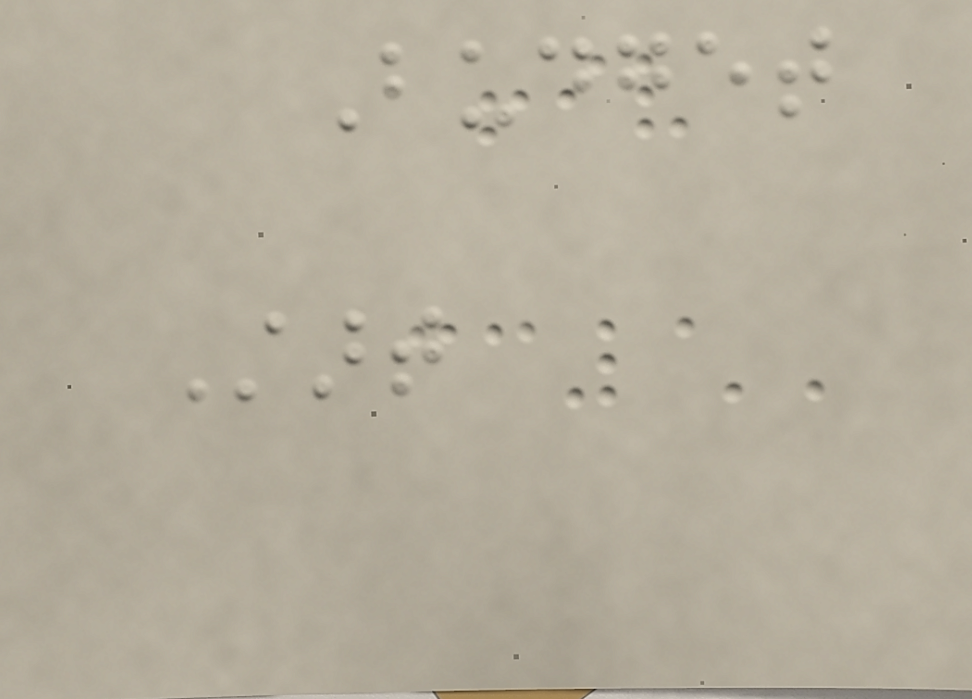Budget
Start
